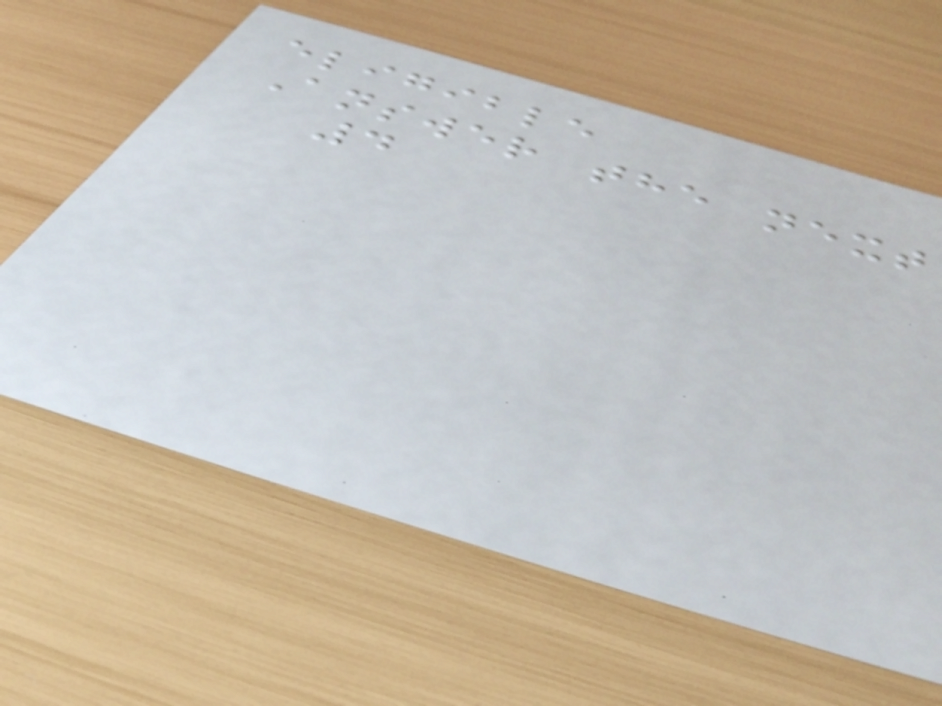eligible
Answer the next
4
